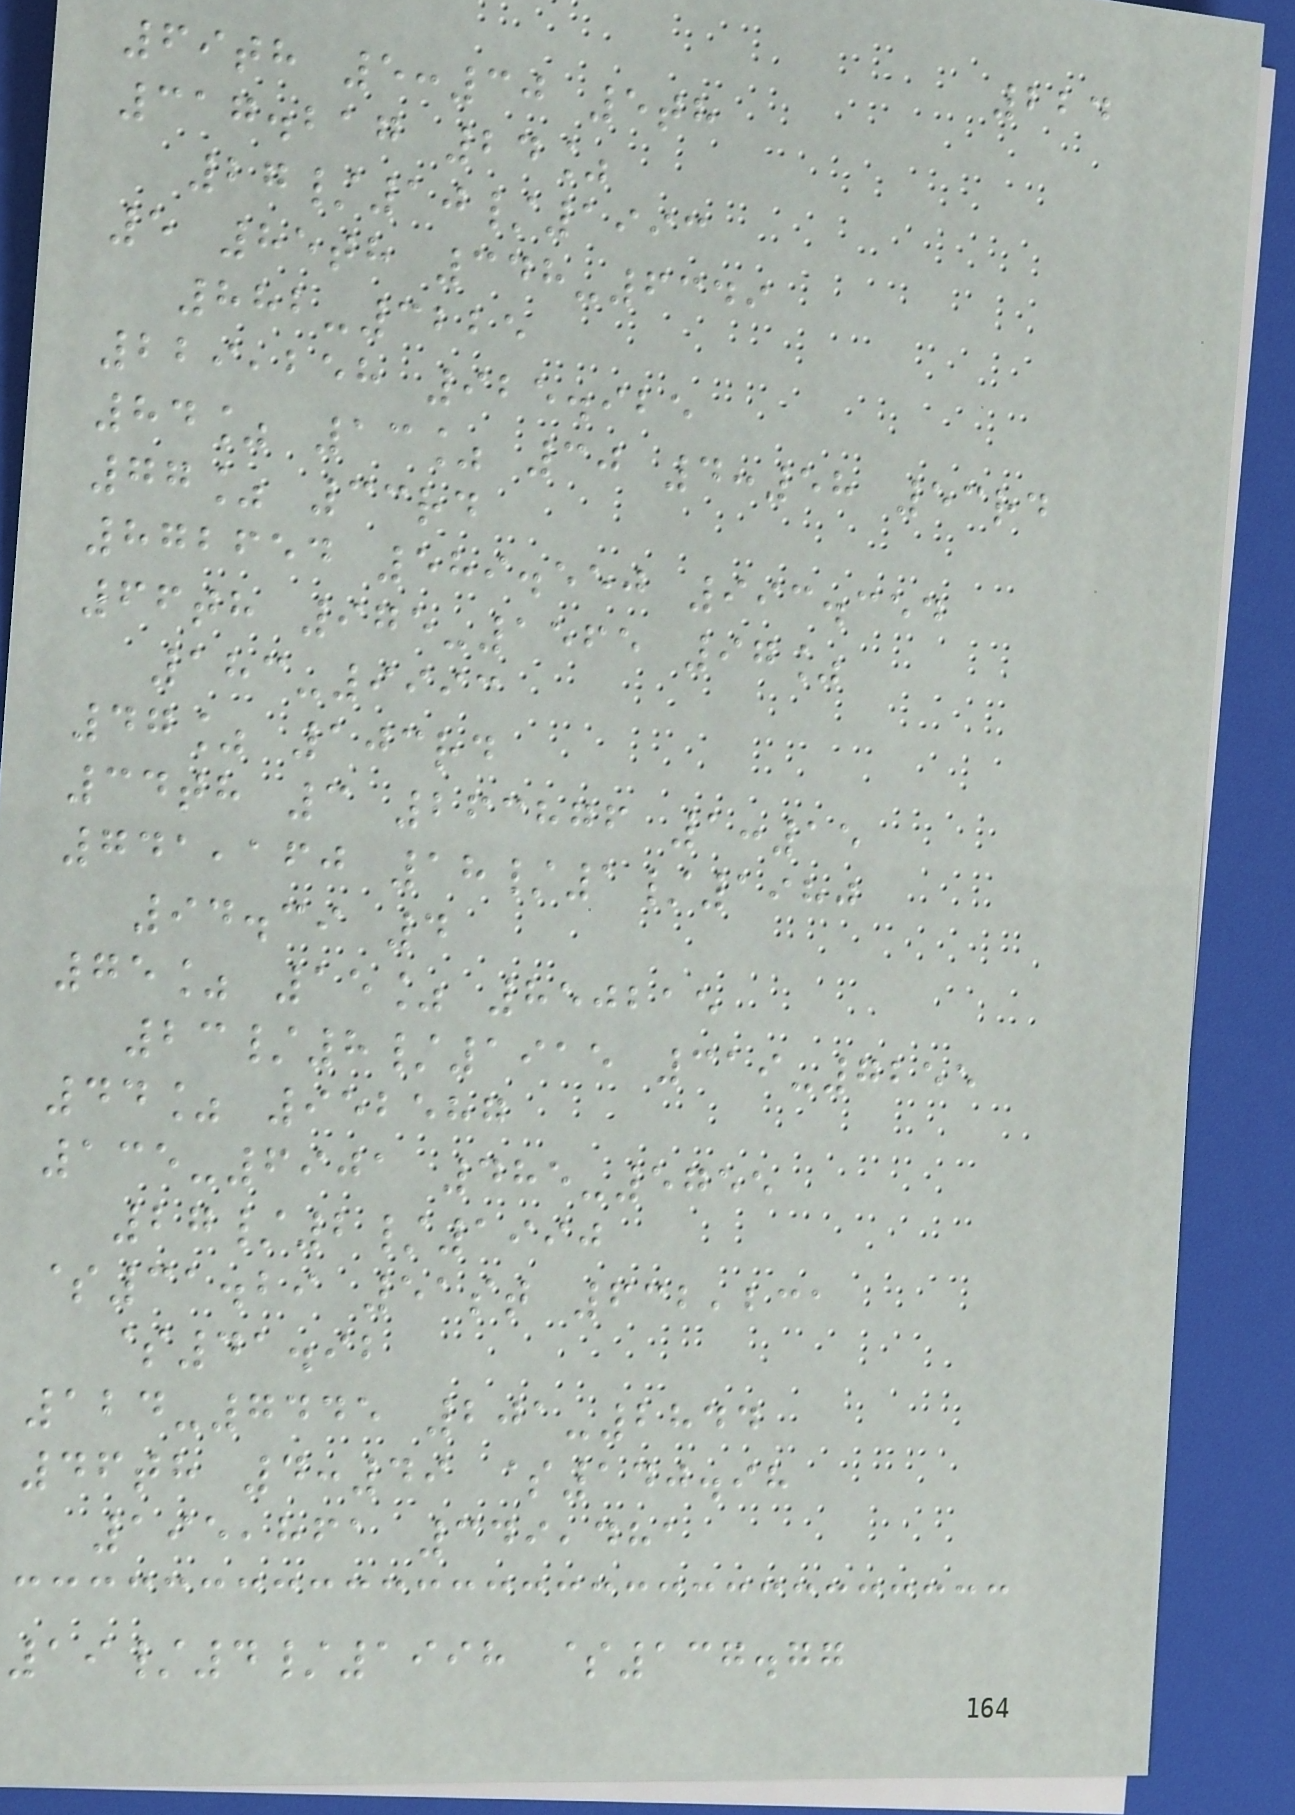224
69th 5:30 5th
317.217 24%
27/10/1993
5 85th 348-6349
882-3225
229,258 925.925
84% 13% 30 4:58 53rd
77% 33rd
872654 589.550 993.354
66th 975-1565 97%
183-9993
47% 103rd
34th 3 263876 1:15
741,160 18/1/1980
94.39 4
75% 15% 850215
23/8/1915 319-7255
44% 952587
135-6901 485-5755
27/2/1990
$31.29 51st 632,231
$41.92
124-7445 201-2844
46th 4:49 $140.98
195,861 349,481
19/4/1998 $137.77
